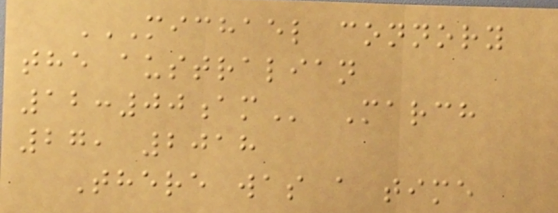MICHAEL CONNORY
THE AUSTRALIAN
12:00AM March
27, 2018
There was a time
